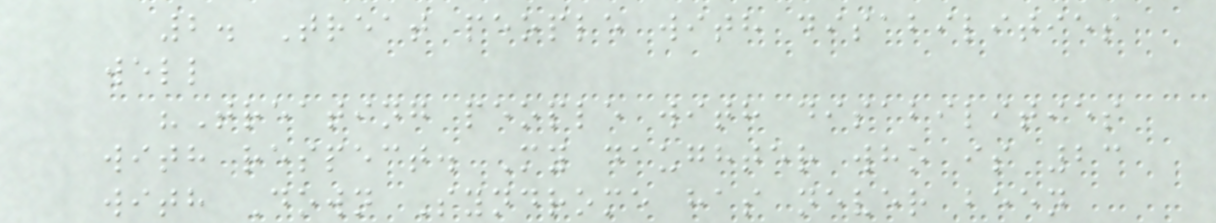2. Treat people with disabilities
well
"Treating people with disabilities
with respect. My daughter who is 23
with Down Syndrome has never been
